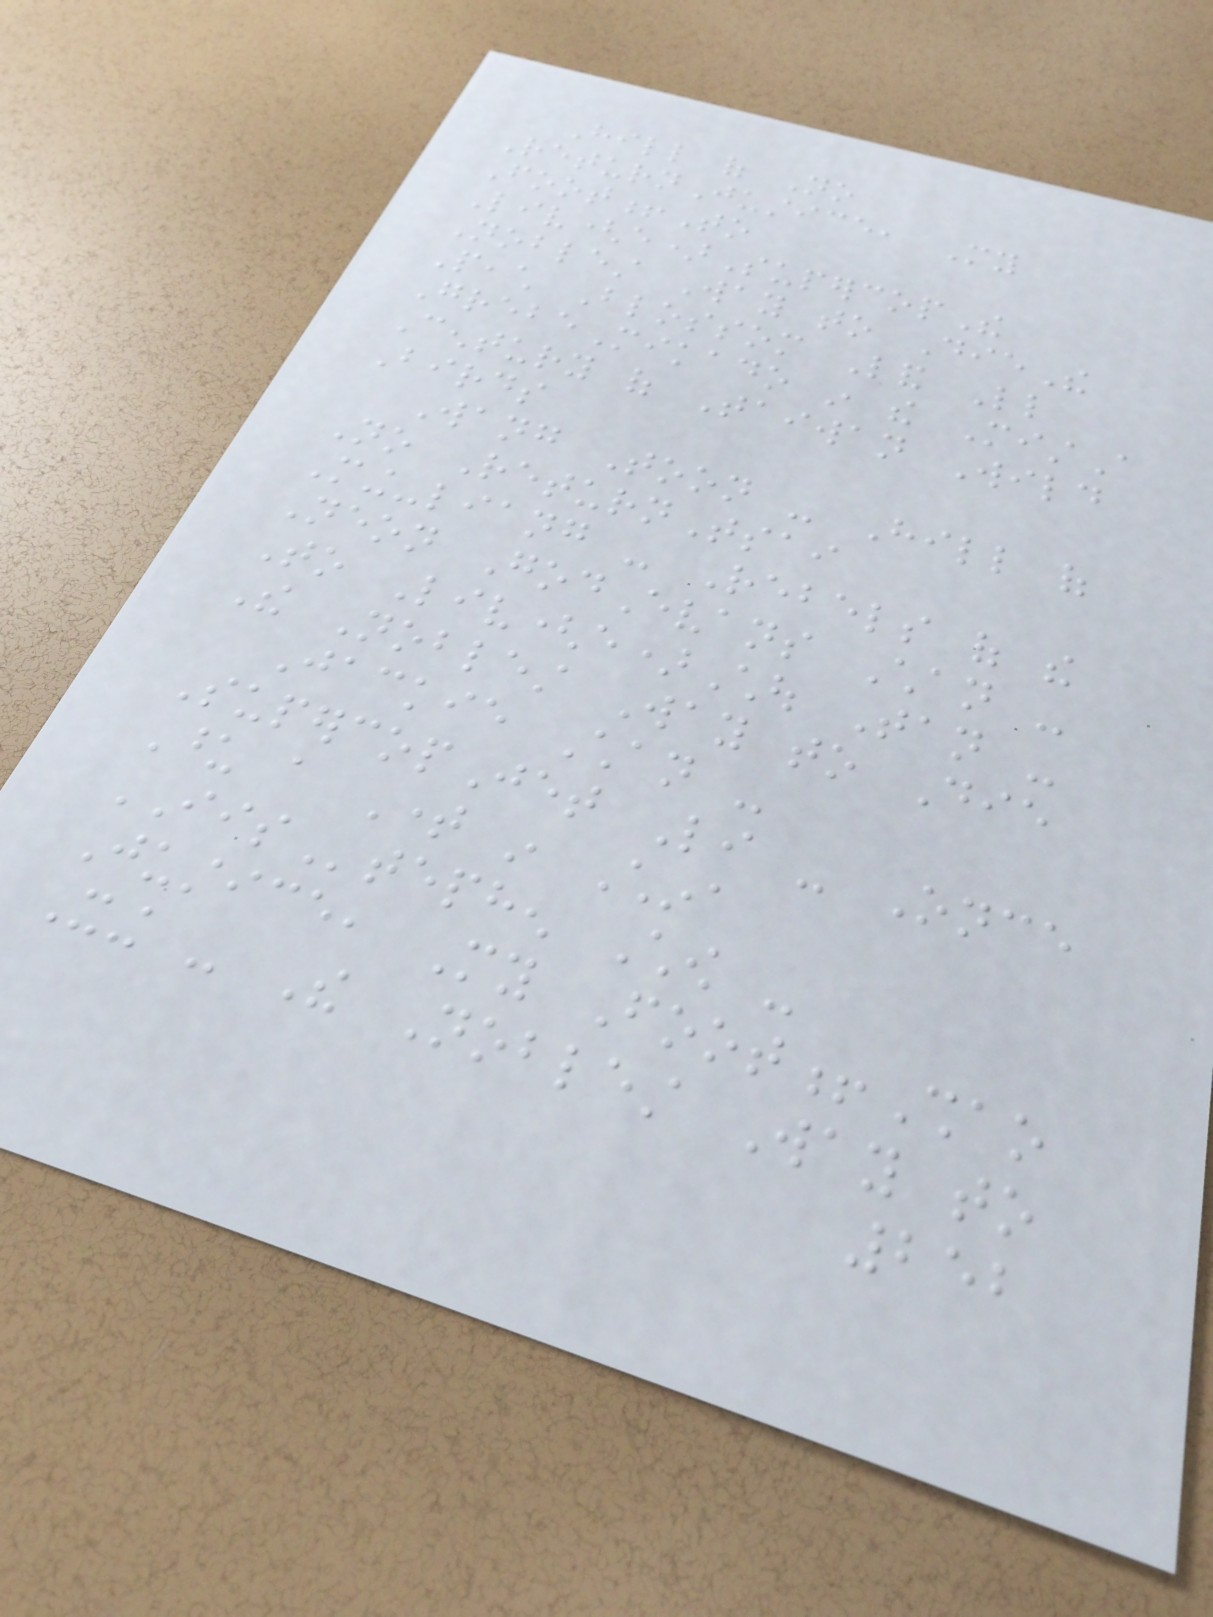Hill of No
ReturnJustice, My
Foot!To
Liv(e)SupercopThe
Noblest Way to DieThe
Peach Blossom Land Little
GrebeMikado in the MistA
Century of Taiwan Wild
Birds
Wang Toon - Hill of
No ReturnTsai
Ming-liang - Rebels of the
Neon GodEvans Chan -
To Liv(e)Chou Tan -
The Noblest Way to Die
Jackie Chan -
SupercopJet Li - Once
Upon a Time in China
IIStephen Chow -
Justice, My Foot!Shao
Xing - The Noblest Way to
252
